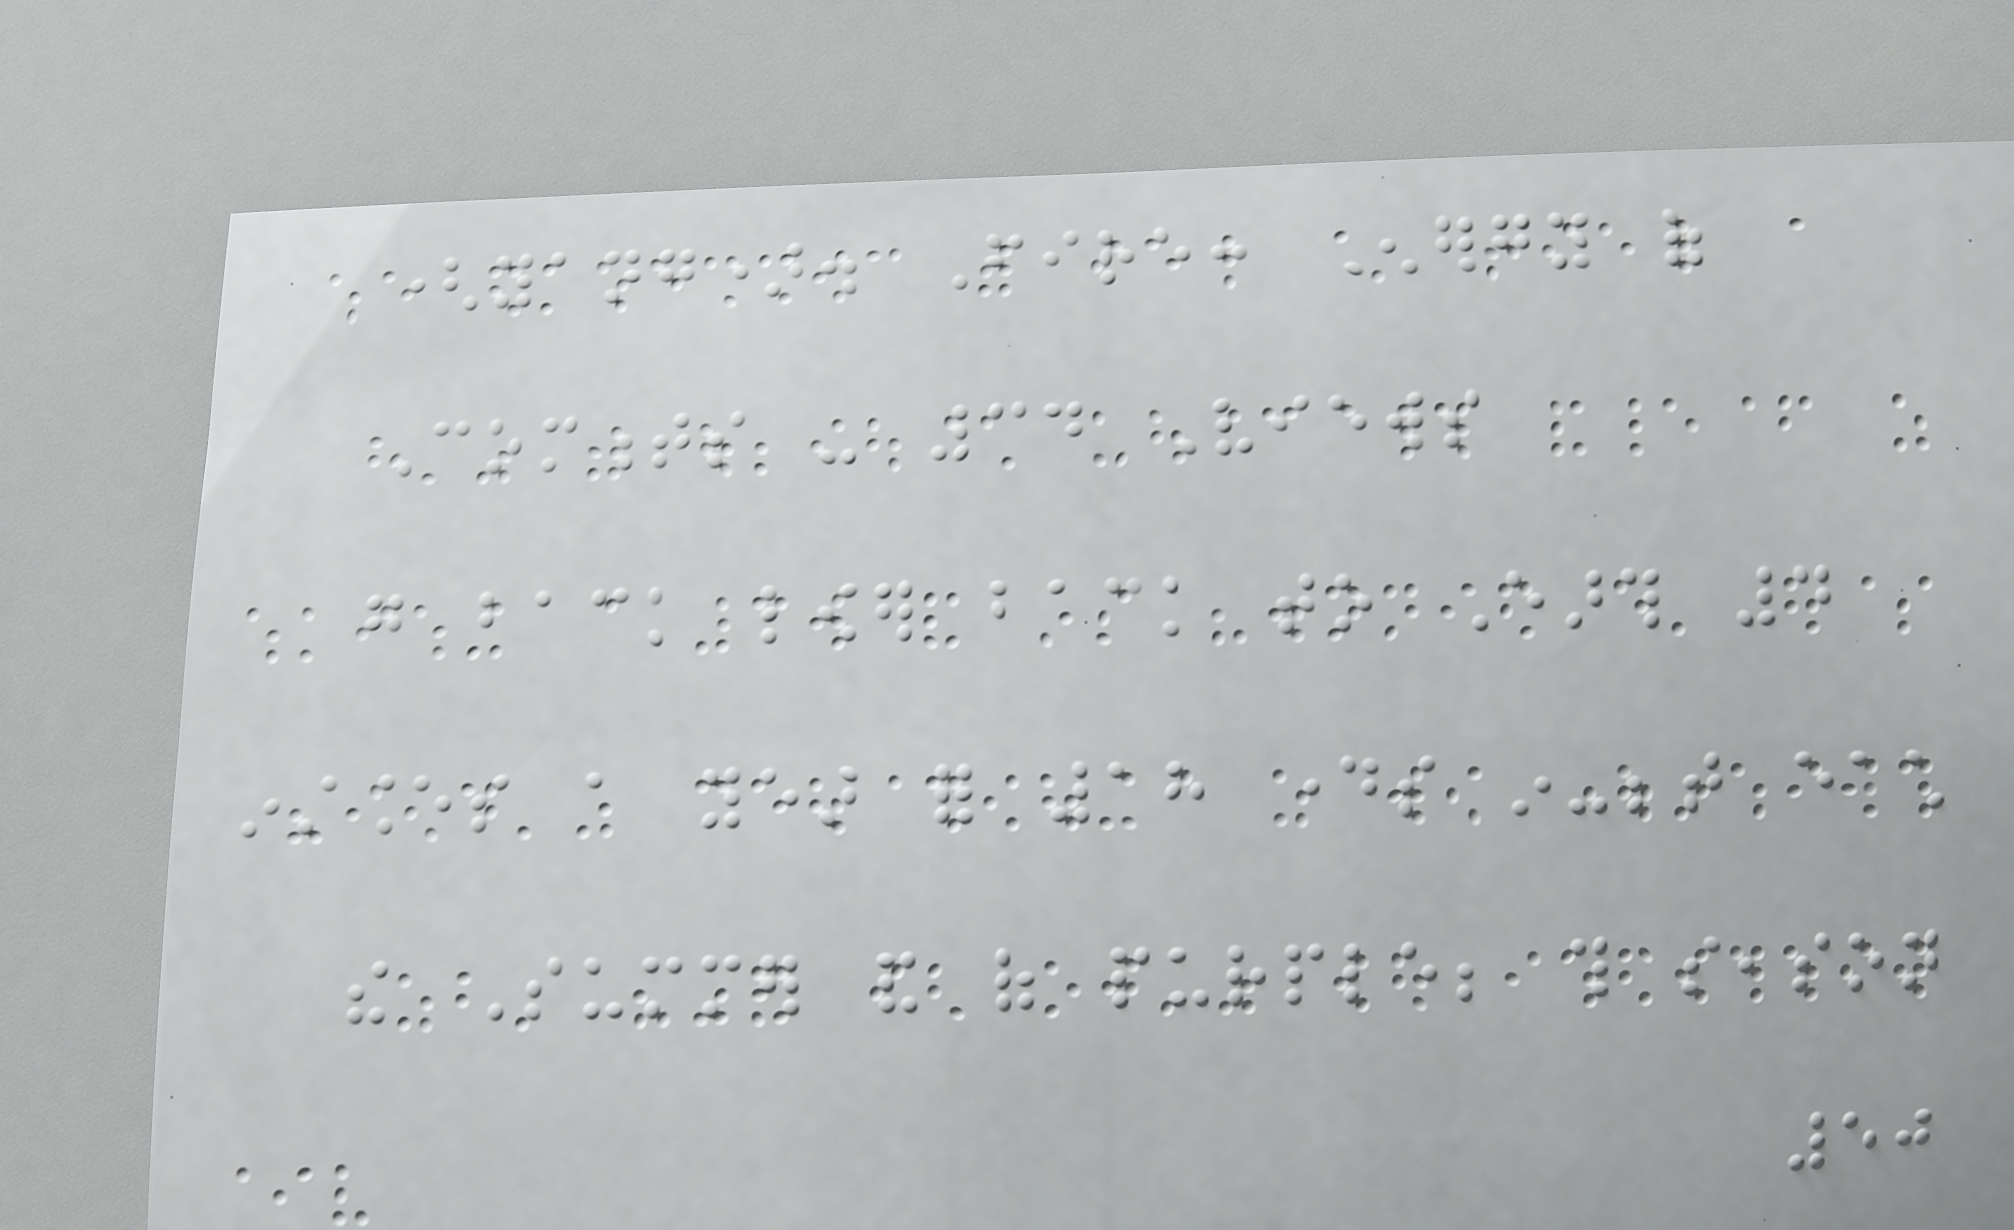(yang). Fire: Energy of
Comments - 34 Views
go back lower back to Earth 4
instances a year for 18 days in-between each
the Summer and of purple; this season
50
